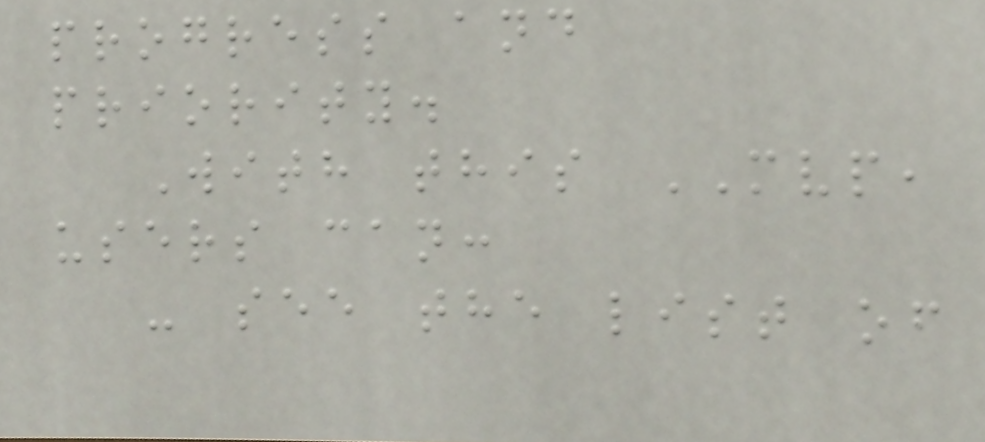progress and
priority.
With this MVP,
users can:
- see the list of
